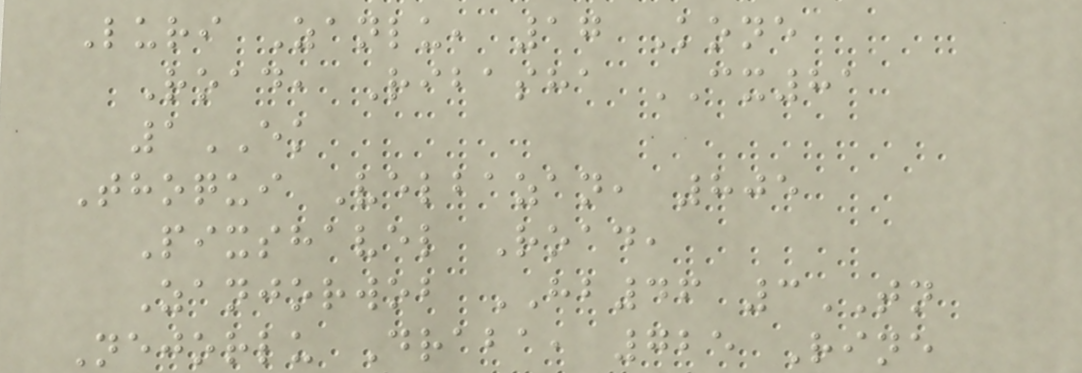Luri Zanlu, 17 Kone
Road, Ribasha CX81
1EK
Thoqui Velbazan, 805
Pixshavel Road,
Zanjorwob HB46 3TN
Nejorlu Draba, 725 Rine
